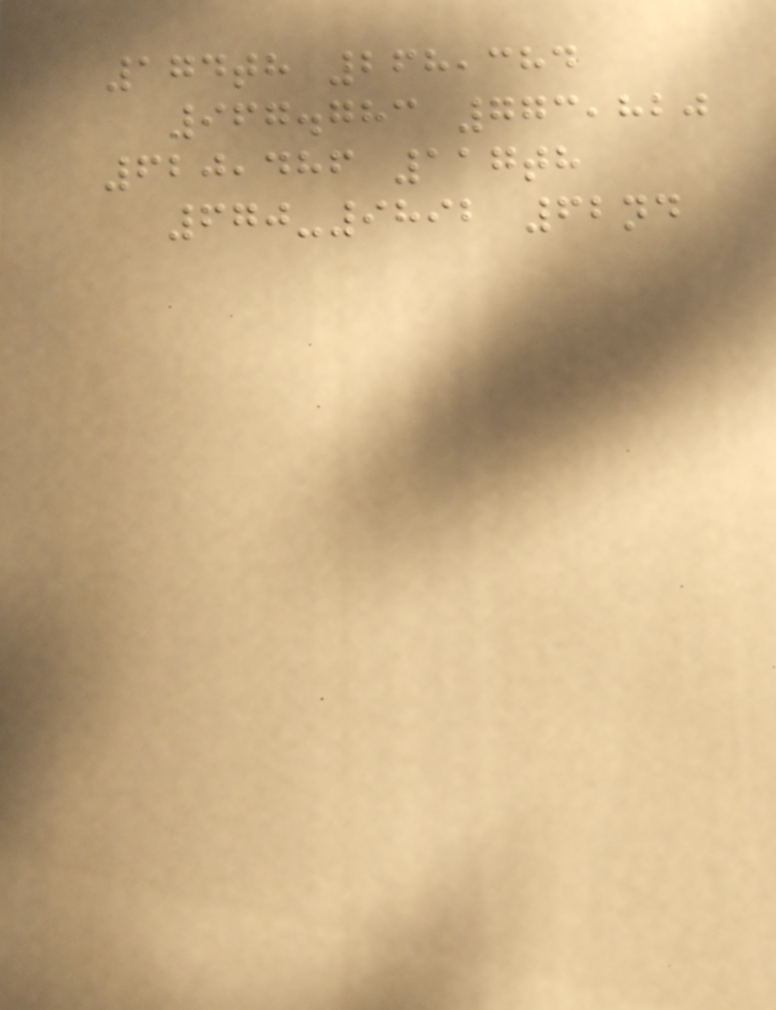174th 268,384
967.783 773,820
620,486 117th
670-9892 62nd
